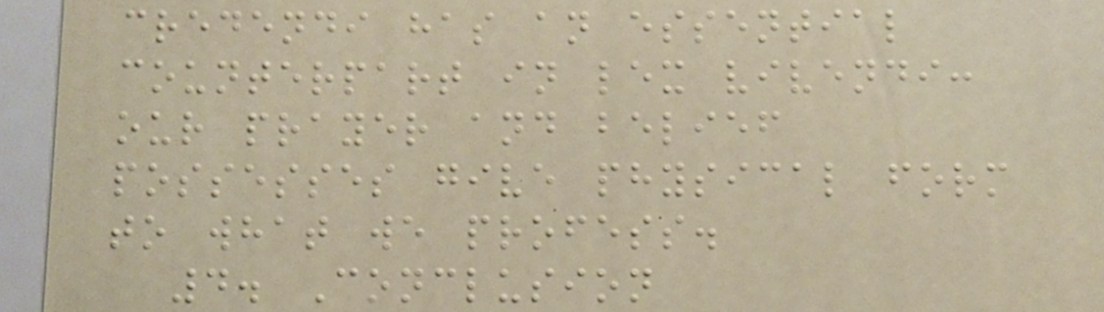credendi has an essential
counterpart in lex vivendi:
our prayer and belief
possesses give physical form
to what we profess.
4. Conclusion
